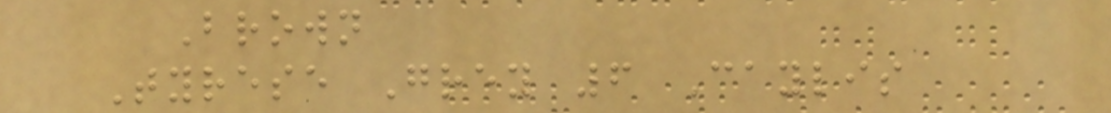Brown
Tyrese Grey 6 Caylis
